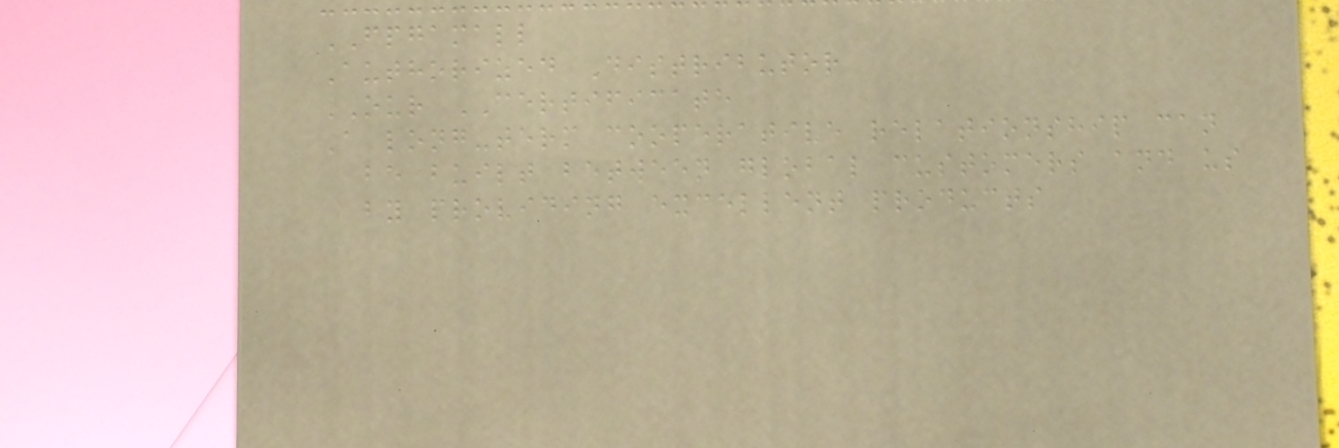FPGAMALL
Authorized Distributor
OUR CERTIFICATE
A long-term cooperative relationship can
be built between global customers and us
by providing excellent products
